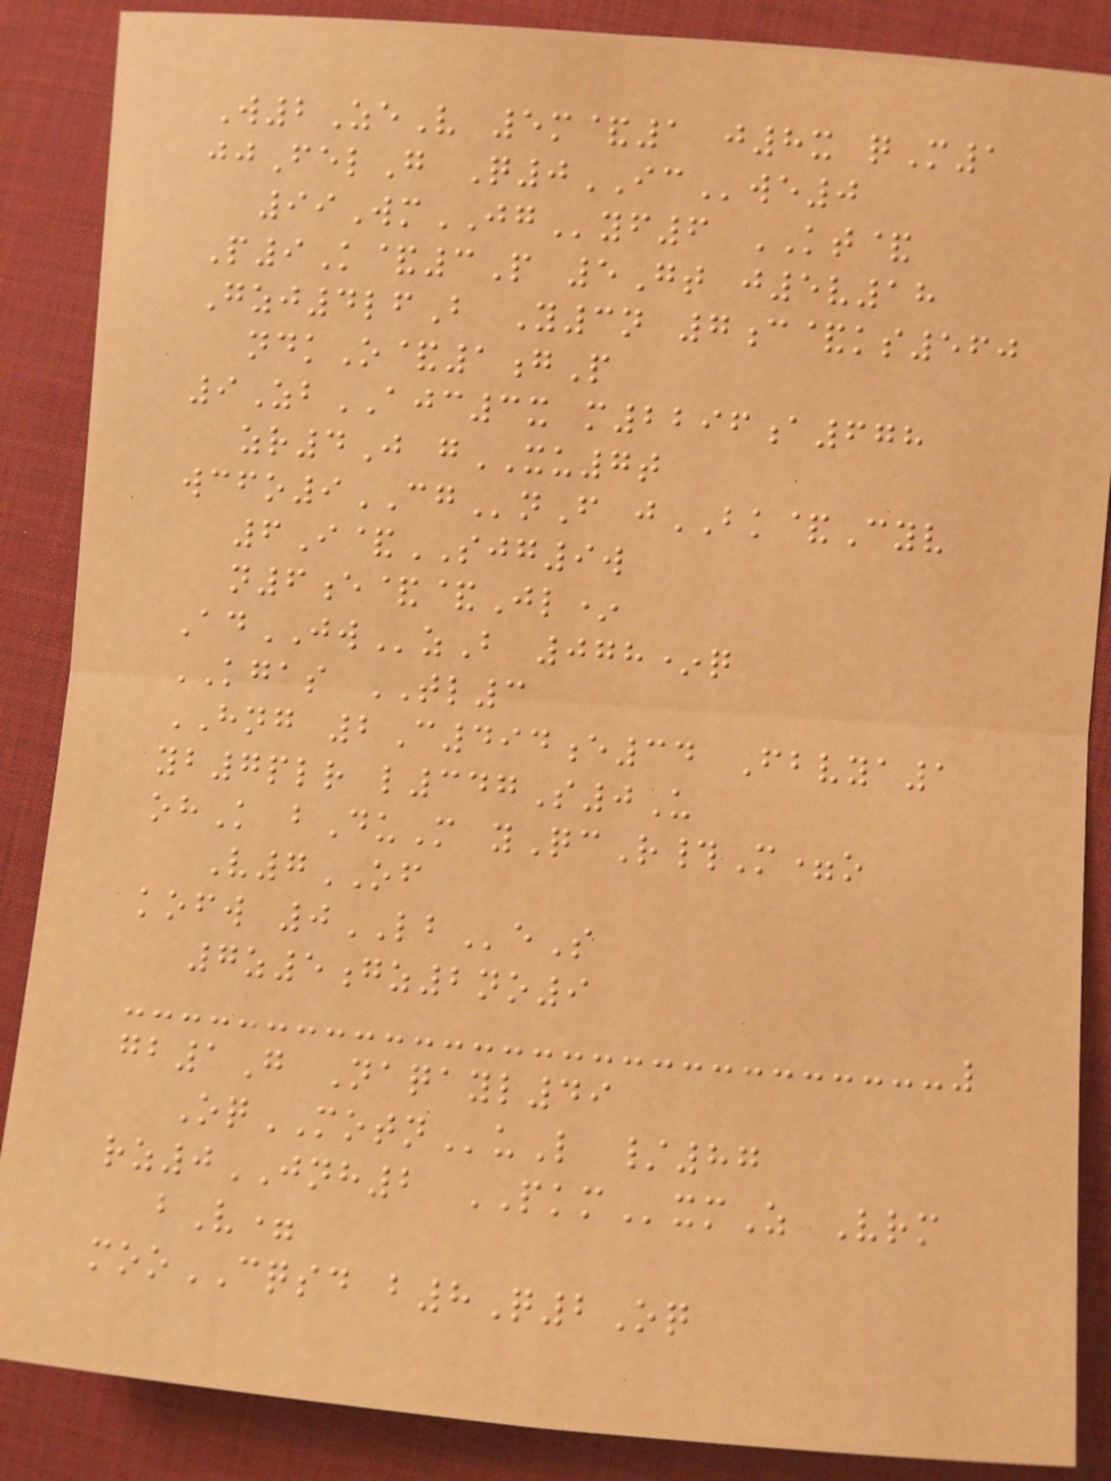W2ZeV 5m&1 j8x qM1
jjFelG Q0ICwe0
99WmJGyf6 KT&
P9K&3P 5Gt j5v18
Gzj4lfB Y3n 7c&ks560
ndkO&1gP
9ZbAJC3x m2296a678
zr4J gXU7t
wcfo9CGnF jBK&Cyv
6I&SJG9w
n6e&&Jl*
AdJWzB 078*q
KGAS TL3
HNG 2C494e34 Fbvya1
yb7plr l347S0U
ohK bDuM yQcR#M=o
V7OF
kofw 0LBeS
7z5gz2no9
gb1G Naqayl49
OqMOTNuL /87
rz0JNH2 PKMxmZ Vrm
bV=
mooCQSD b8Q2Oq
